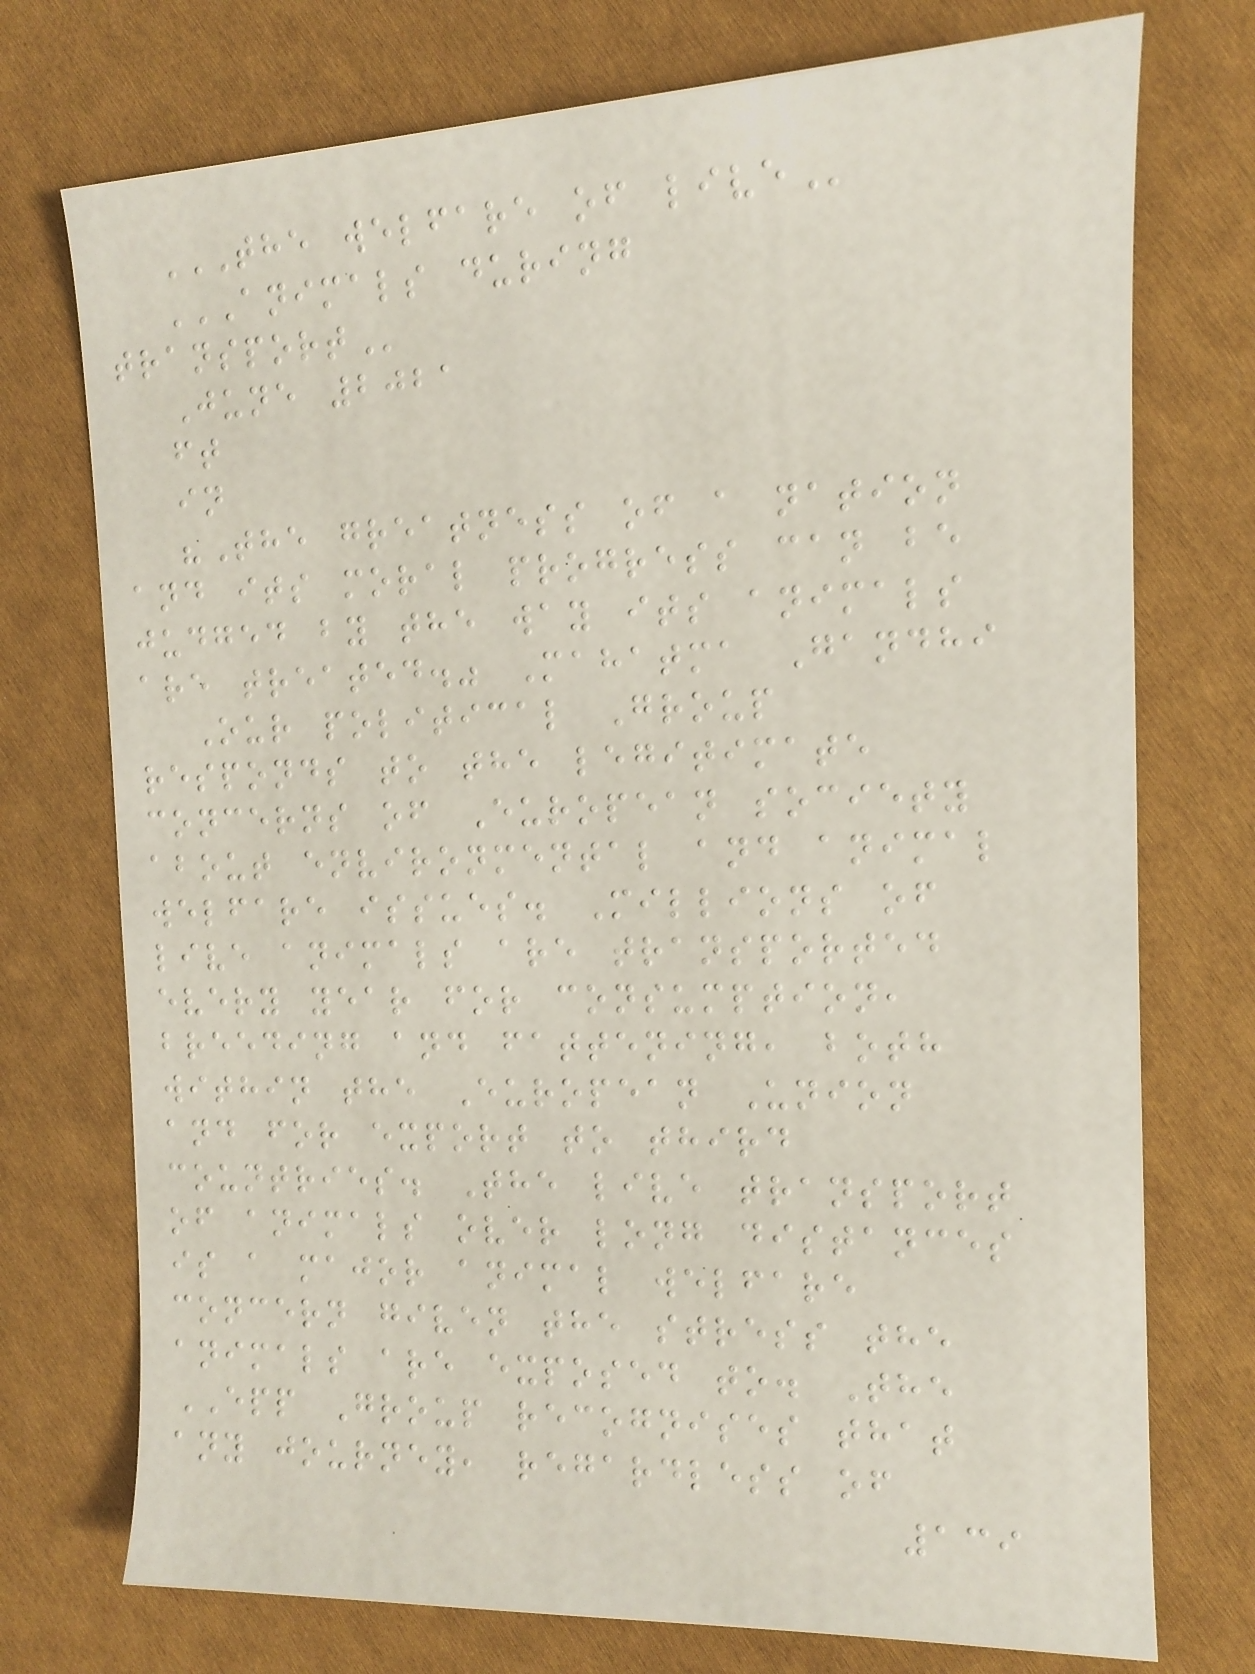THE WELFARE OF LIVE
ANIMALS DURING
TRANSPORT
June 2021
ft
in
"The greatness of a nation
and its moral progress can be
judged by the way its animals
are treated." Mahatma Gandhi
Our political Group
responds to the legitimate
concerns of European society
about environmental and animal
welfare issues. Millions of
live animals are transported
every year for consumption,
breeding and fattening, both
within the European Union
and for export to third
countries. The live transport
of animals over long distances
is a major animal welfare
concern given the stress the
animals are exposed to. The
EPP Group recognises that
any journey, regardless of
139
